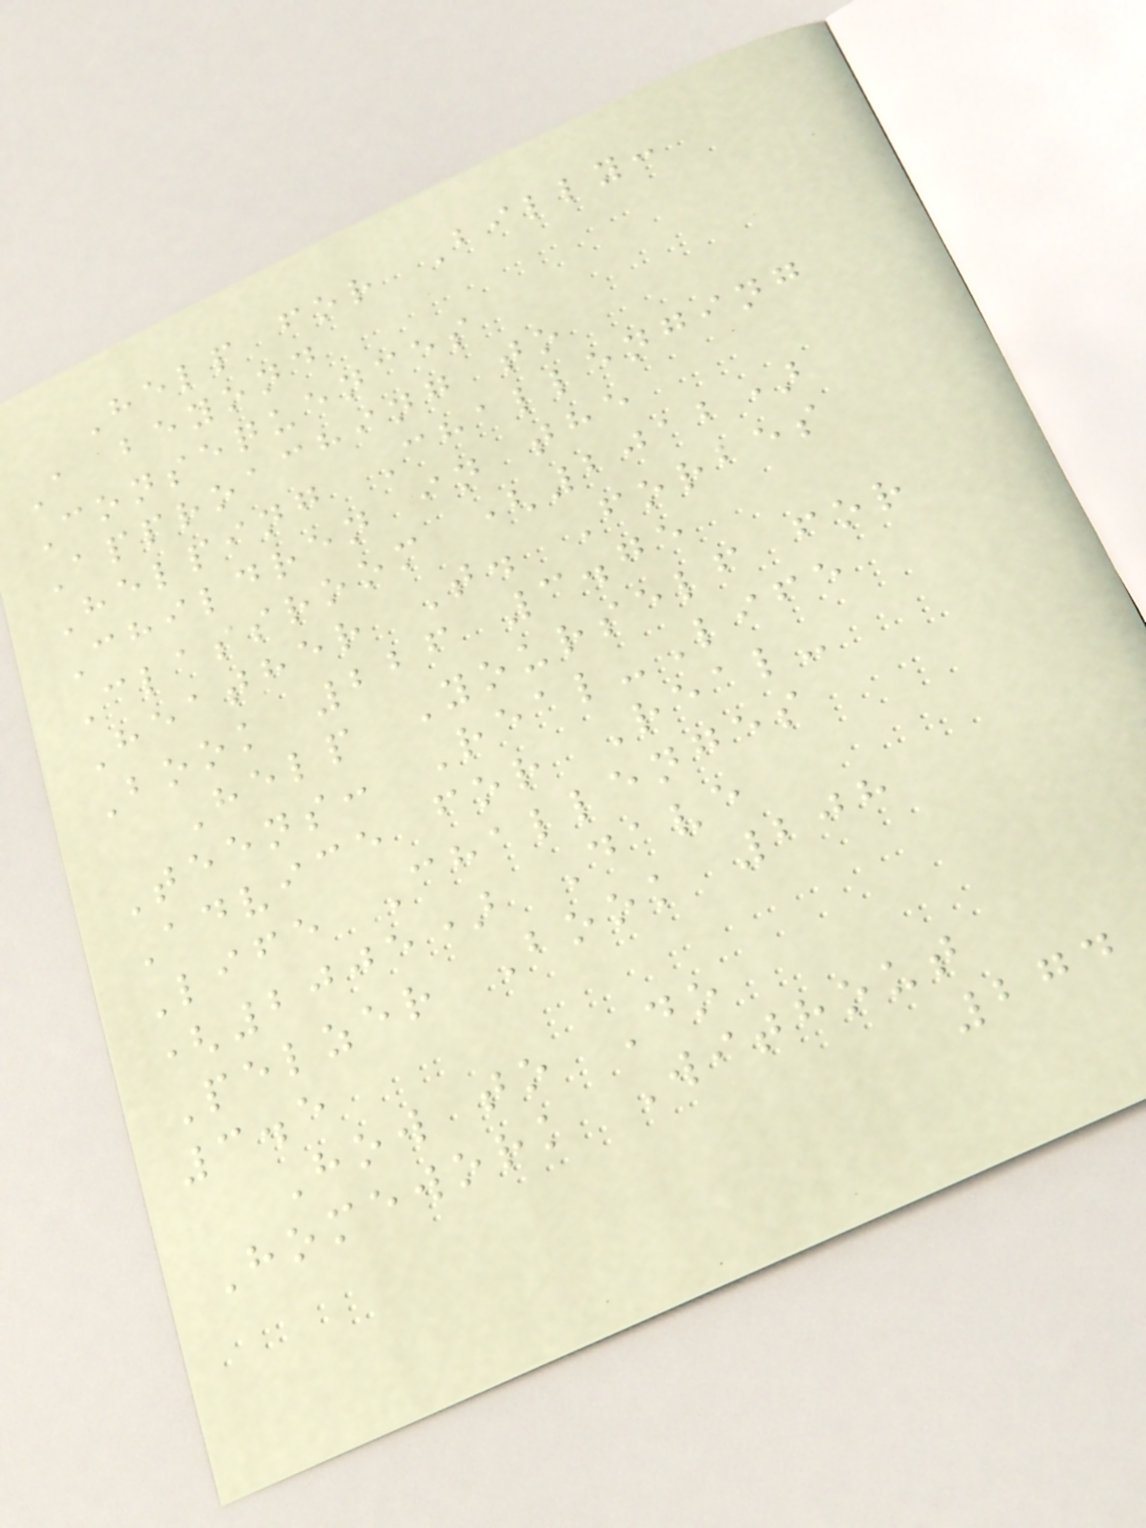Help for Billy:
A beyond
Consequences
Approaching to
Helping Challenging
Children in the
Classroom (2012)
Heather T. Forbes
Book 226 3.75
Help Yourself for
Teens: Real-Life
Advice for Real-
Life Challenges
(2005) Dave
Pelzer Book 208
3.5
How to Do
Homework Without
274
